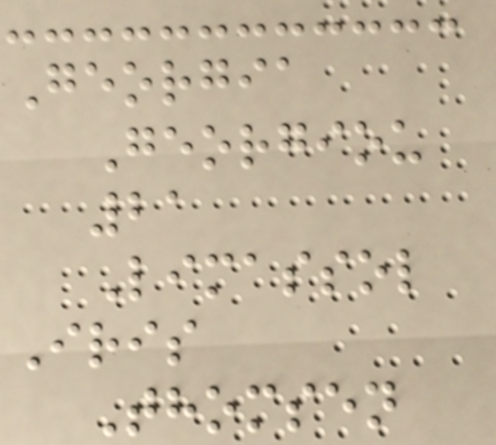Georgia
Georgiou
21
Limassol
Iris
Thomsen
